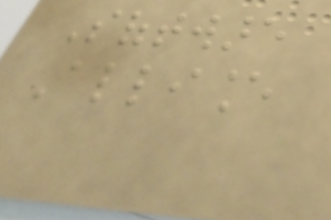Software
Alliance
